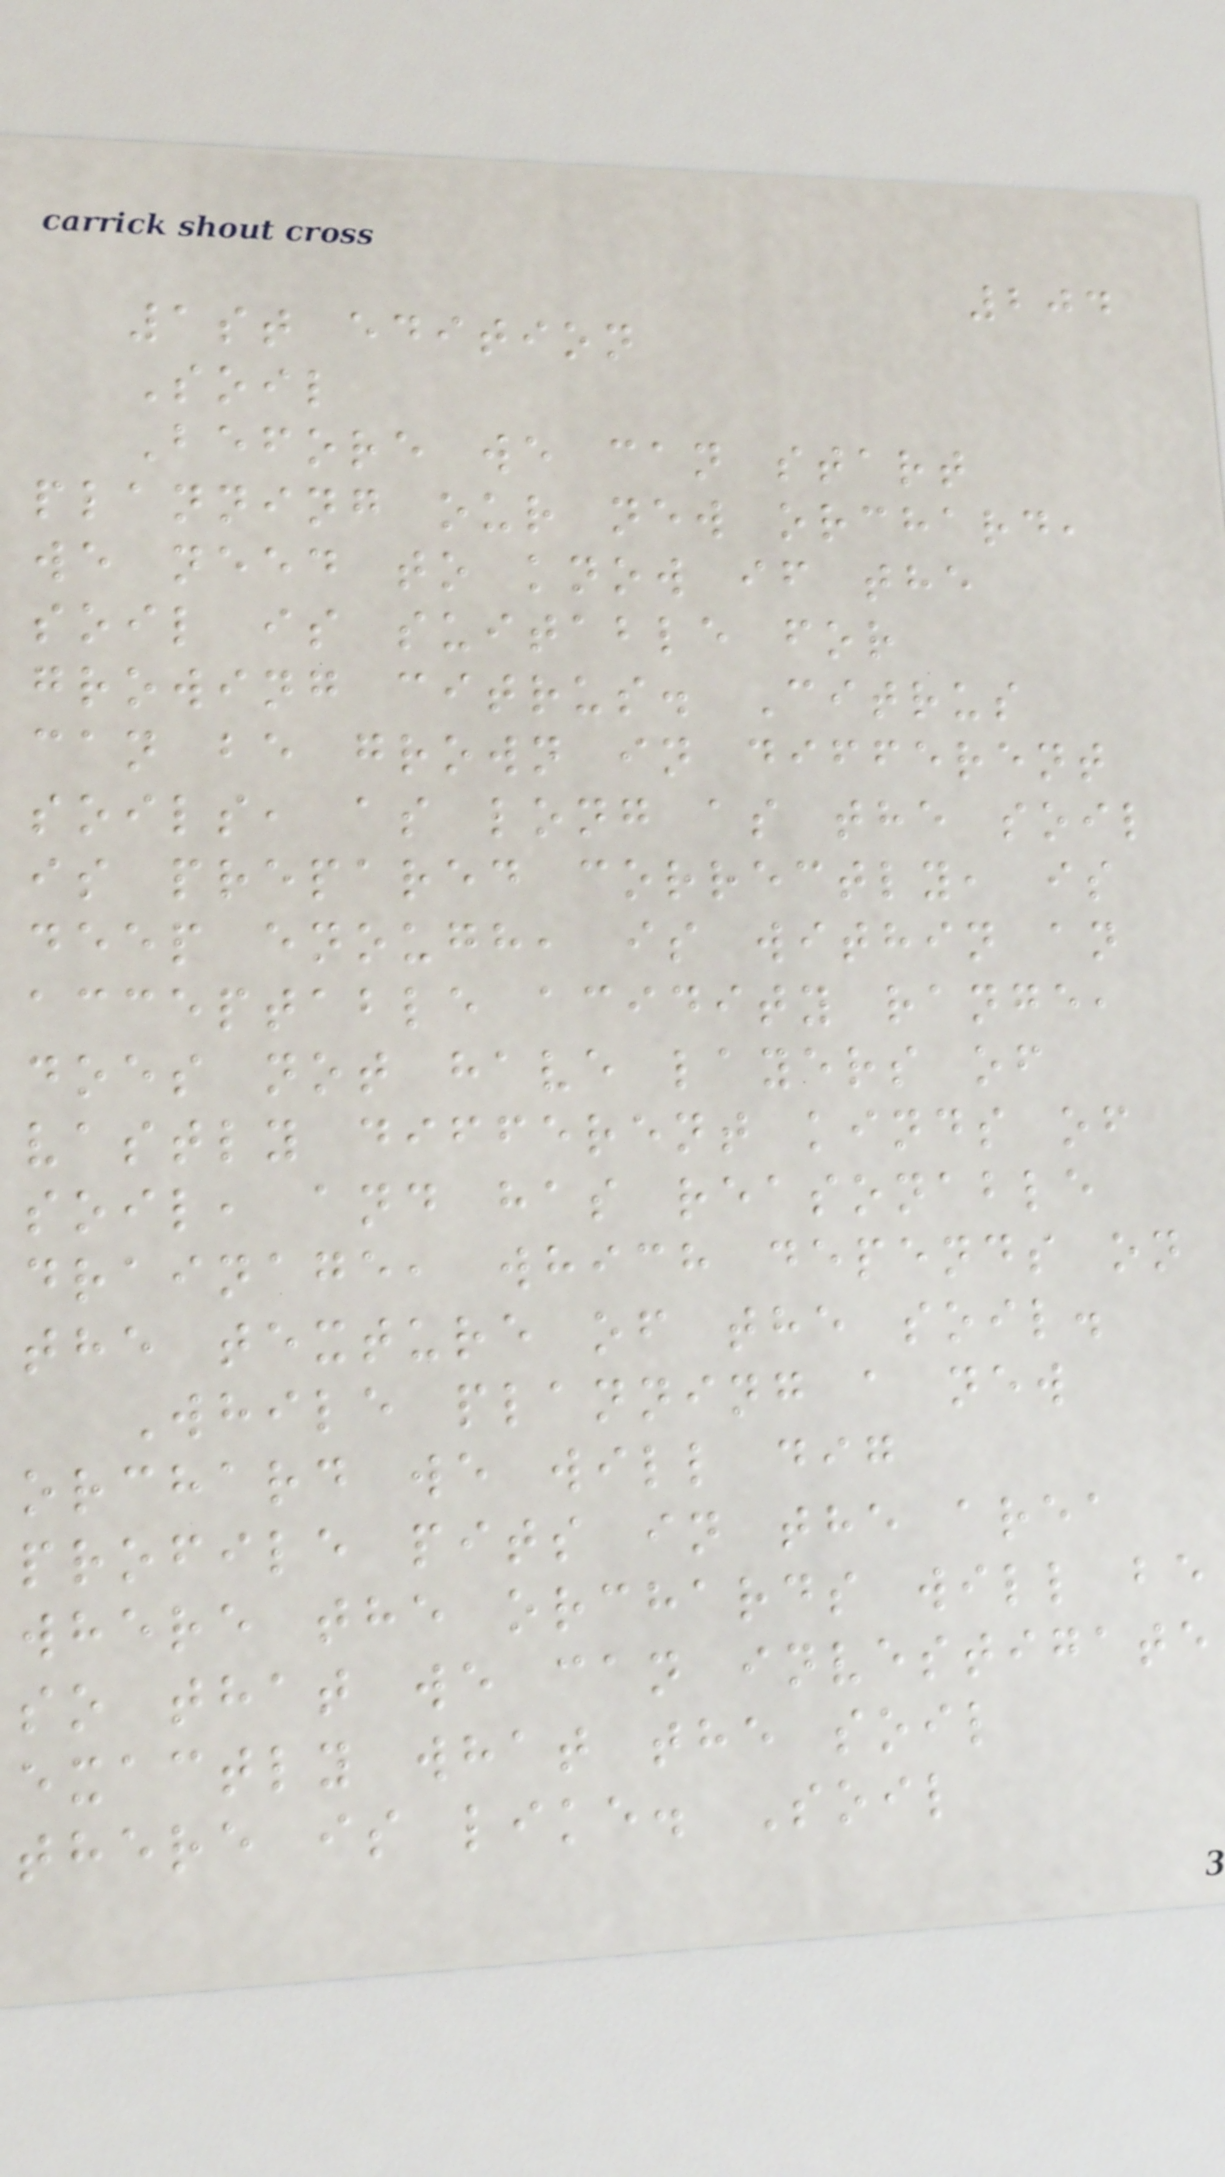204
1st edition
Soil
Before we can start
planning our new orchard,
we need to know if the
soil is suitable for
growing citrus. Citrus
can be grown in different
soils, as long as the soil
is prepared correctly, is
deep enough, is within an
acceptable acidity range,
does not have layers of
vastly different kinds of
soil, and has reasonable
drainage, which depends on
the texture of the soil.
While planning a new
orchard we will dig
profile pits in the area
where the orchards will be
so that we can investigate
exactly what the soil
there is like. Soil
